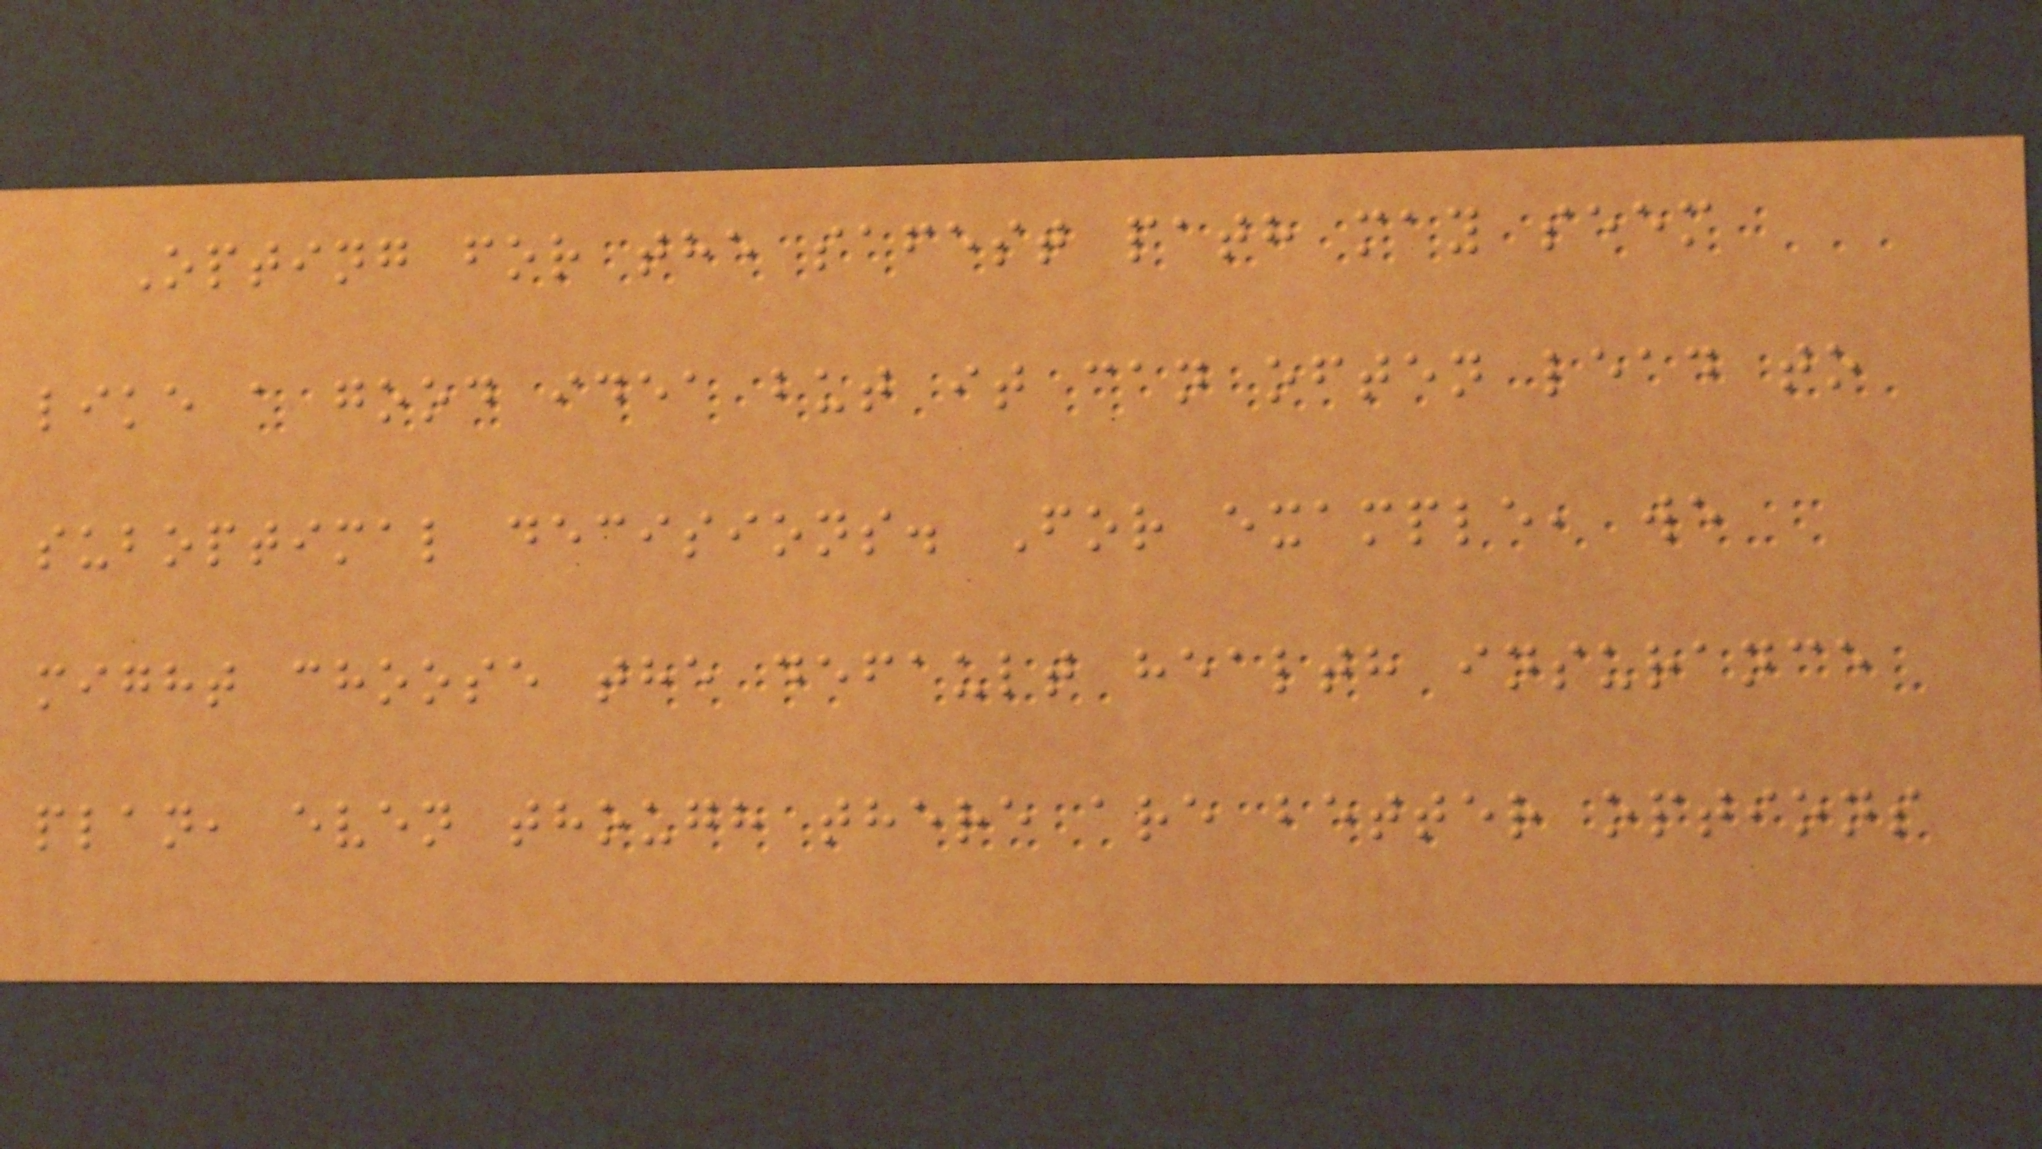Opting for the safest path may seem
like a good idea but it can often lead to
suboptimal decisions. For example, we
might choose the default health insurance
plan, even though there are better options
